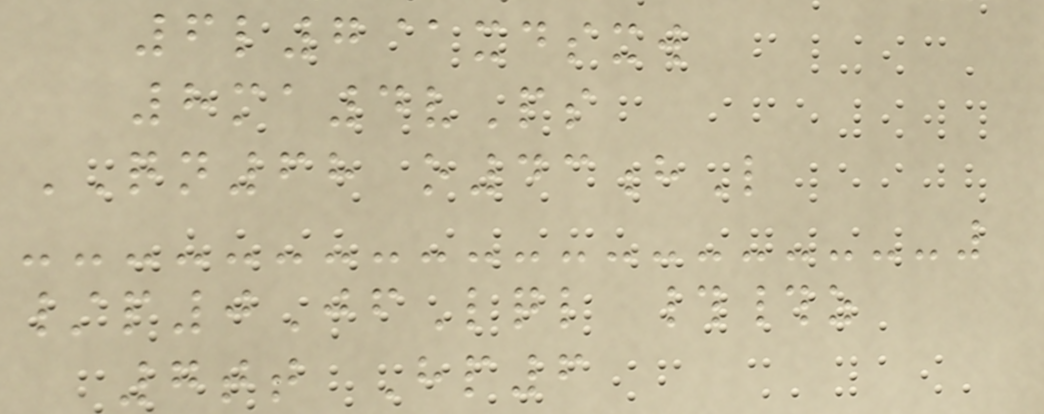6l7@xdsxw
8ma4vPs
QN68 o43hL
/p0JfLql ##z
7tt Hp6
